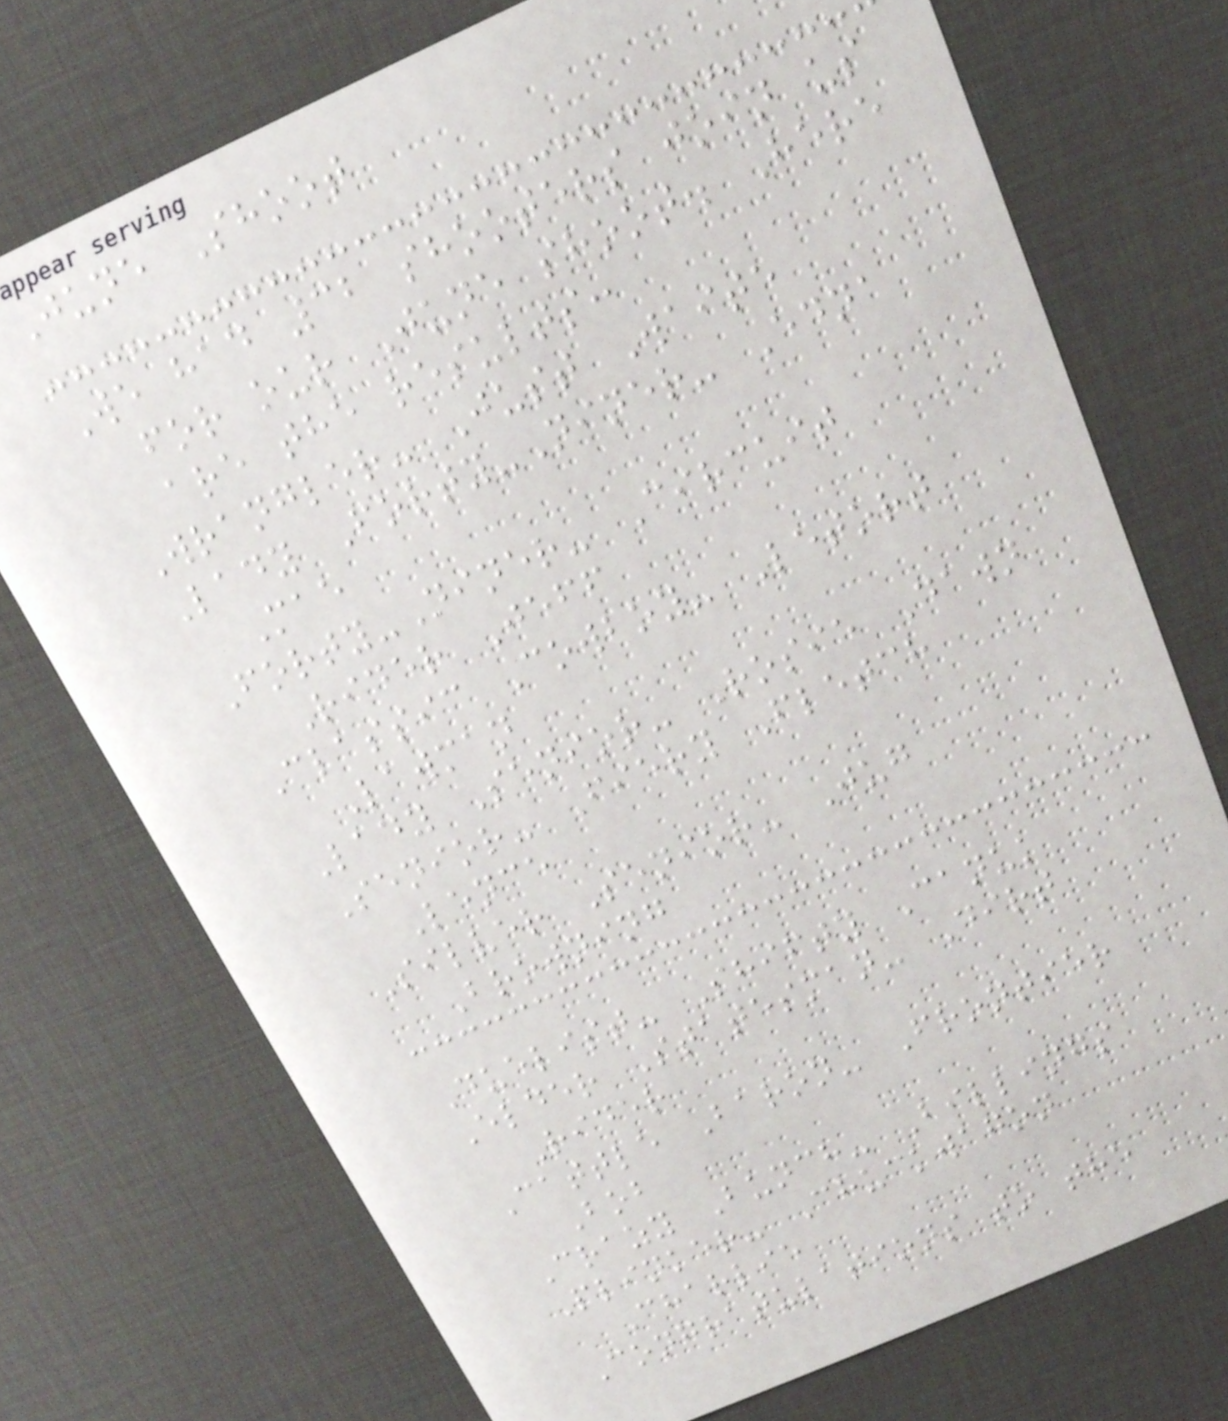June Shoot
We had 32 shooters join us
for our June shoot. Here
are the results:
Wrangler- Just Waite
Lady Forty-Niner- Edna
Mae
Forty-Niner- Circuit
Rider Jeff
Classic Cowboy- Letort
Lawman
Lady Senior- Rosie Dawn
Senior- Fiery Fletch
Lence
Silver Senior- Jug
Browning
Duelist- Shifty Canuk
Elder Statesman- Dirt
Rider
Cattle Baron- Frontier
Bob
Crazy Bunch- Billings
Plinker- Chuckwagon
Charlie
Congratulations to the
